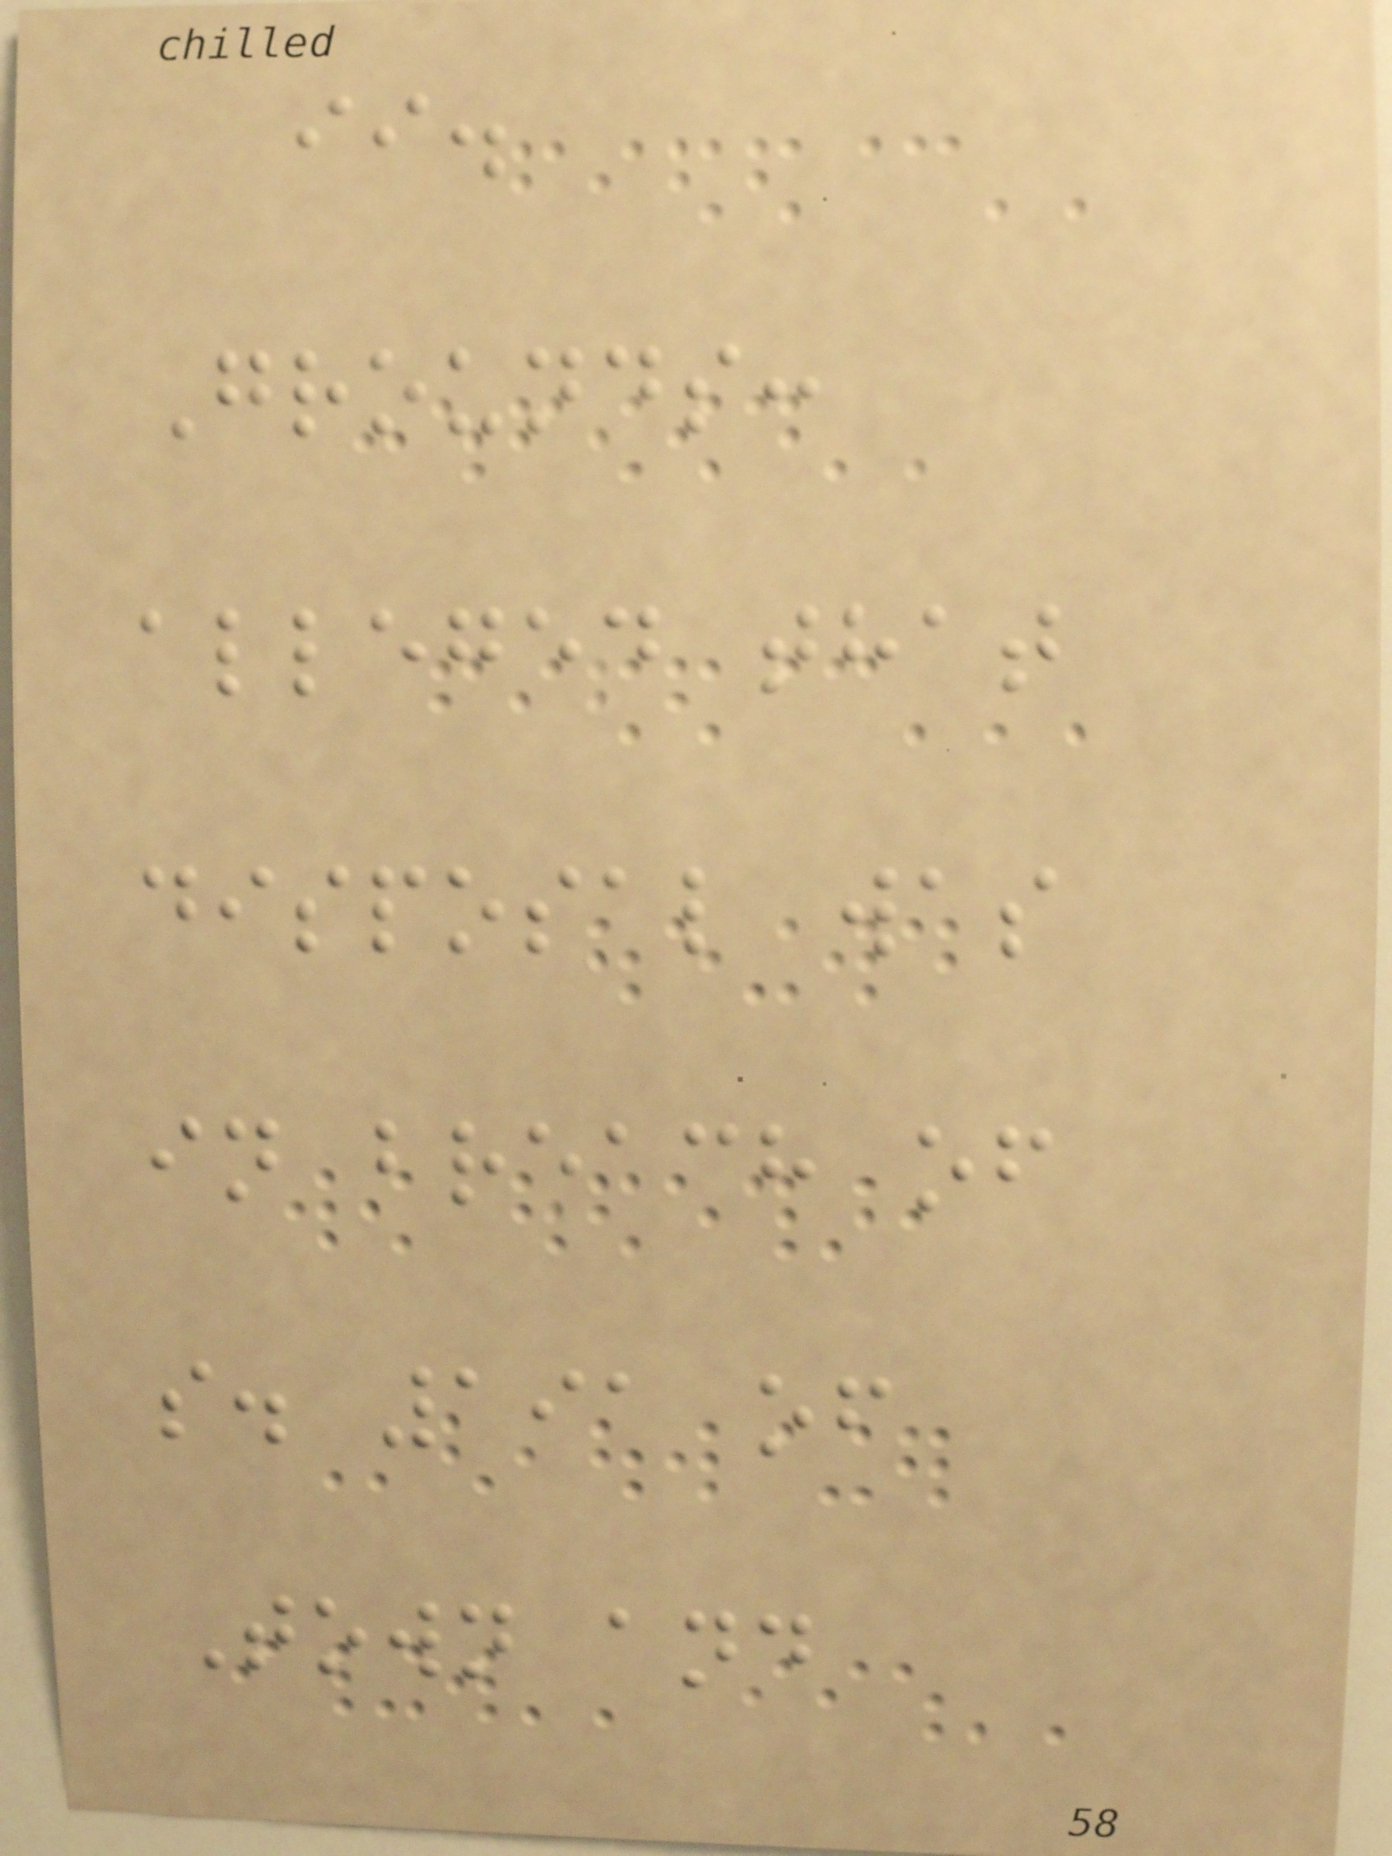ii.
Grounds:
alleged that
disposal was
in breach of
s. 191 of
Town and
